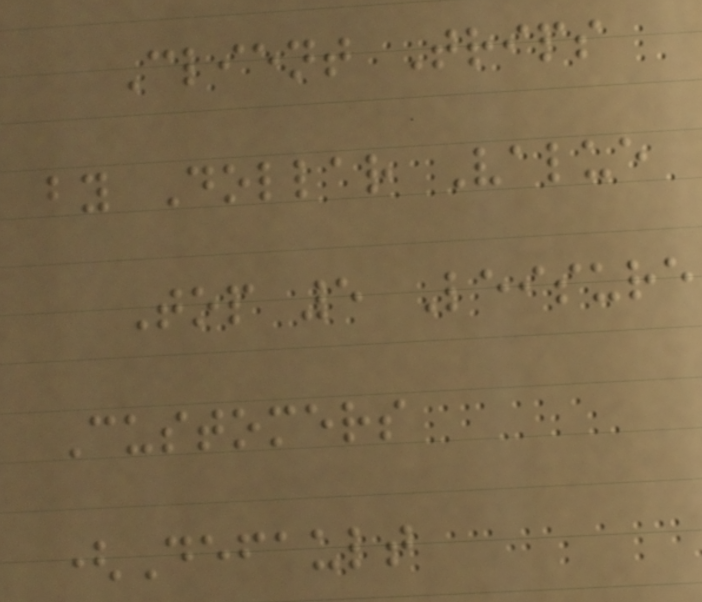Client Trips
by Dollar Value
Top 5 Leisure
Customers
(Default
